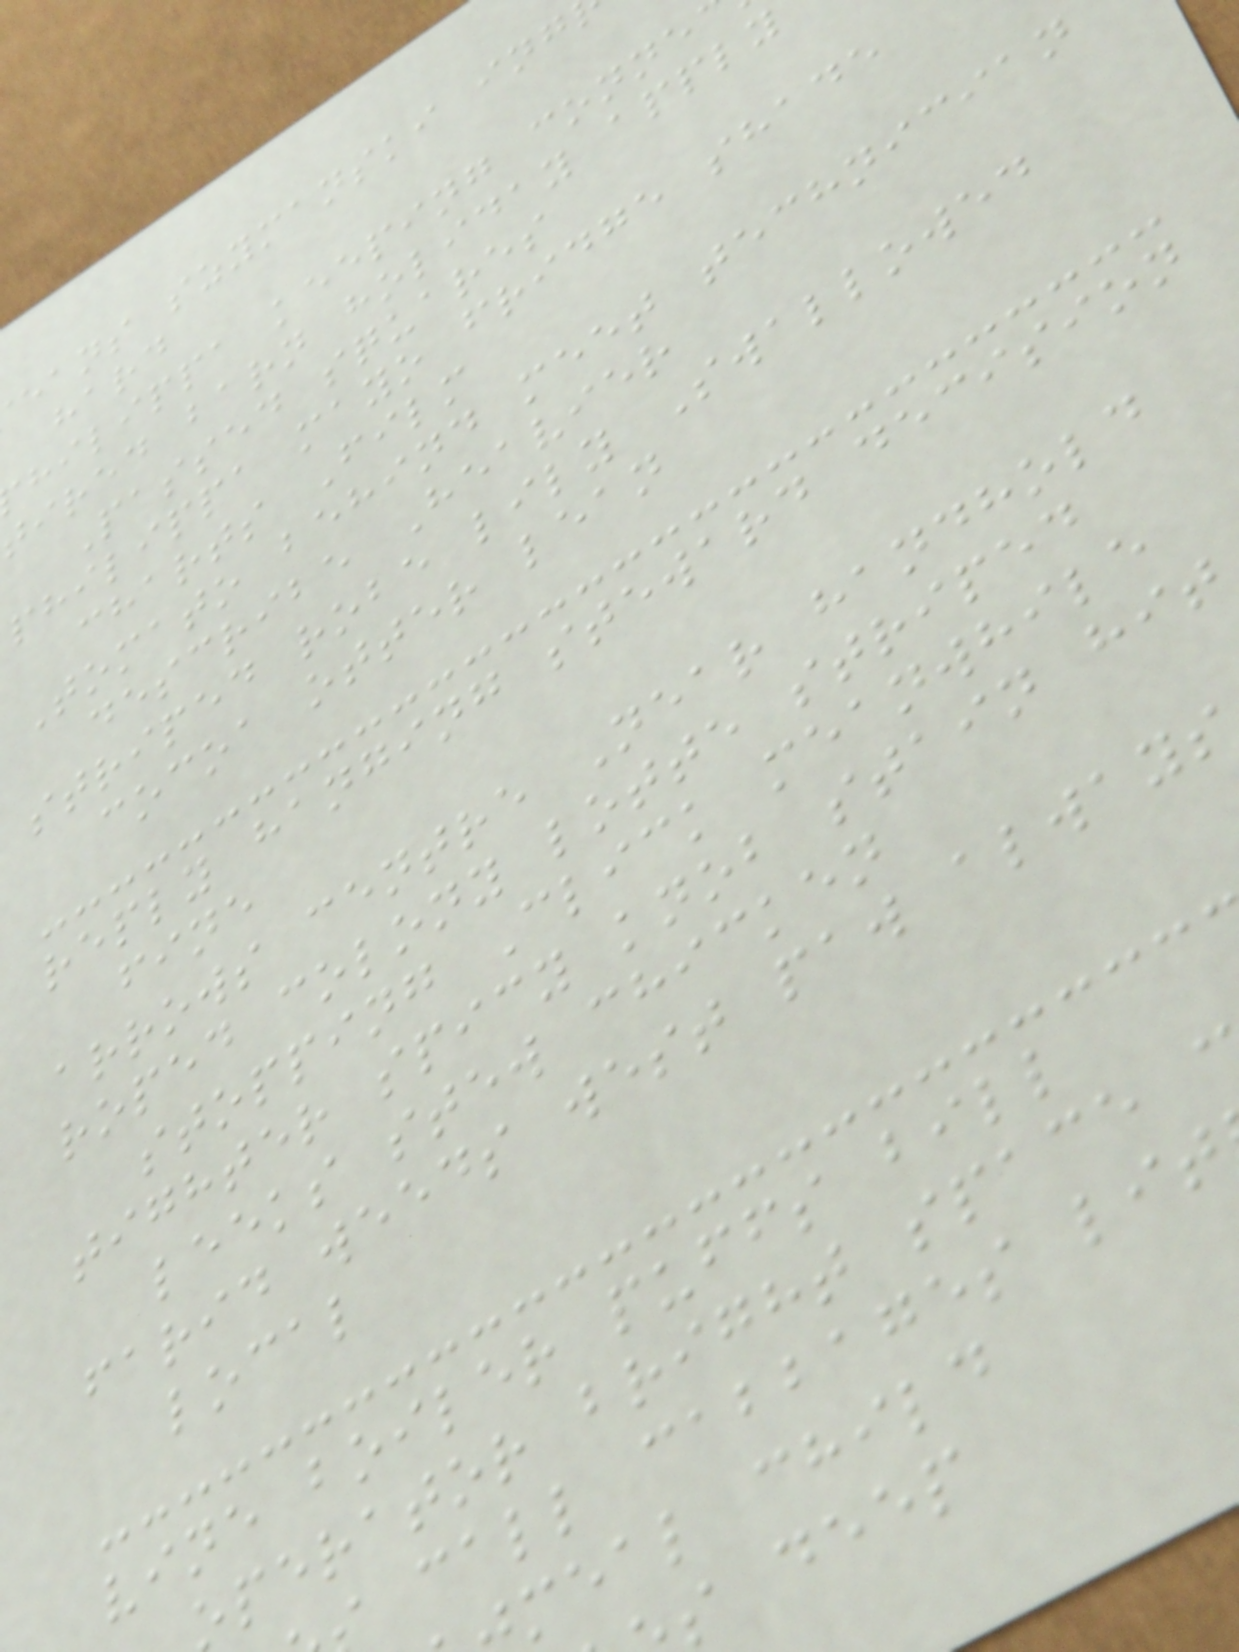eans szymanski ing
hard
hilippa keeping conne
tired barn holiday apply
Passed squares
philippa mayo fridge shade
charts Film
Tomato behind meet technician
describe Heavier
striped robe lily Swallowed
cocoa otter lean
reply hanging steward decision
fine
arrows centre Near handhold
roped colony lotte striped
stopping Click meanwhile
tighter spicy knob stain hit
leeks stew chicken
farid weeds west paw always
local
vine boiler puffs bill
perator bright space
call cabbages lit
meal child
s deep
